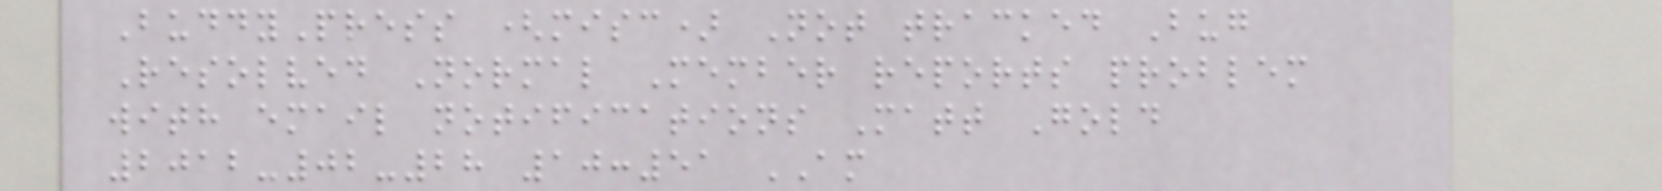BuddyPress (misc) Not tracked Bug
Resolved Normal Member reports problem
with email notifications Matt Gold
2012-02-28 10:51 AM
